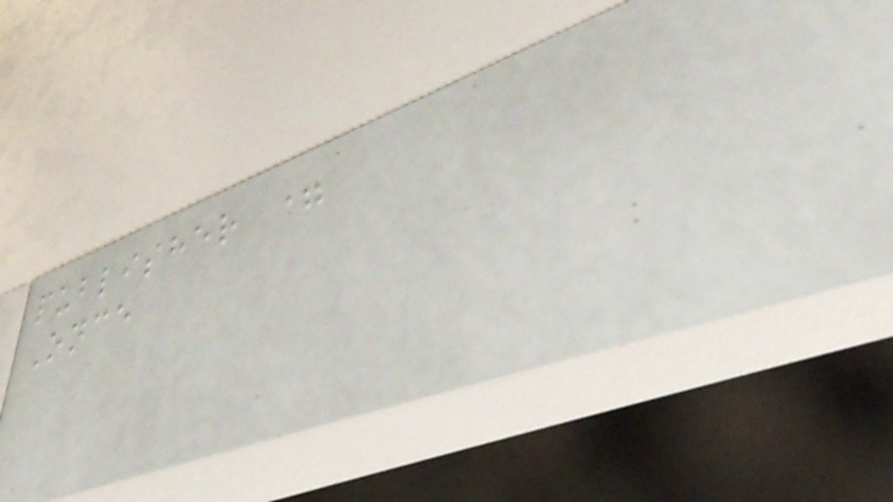publisher =
Once
